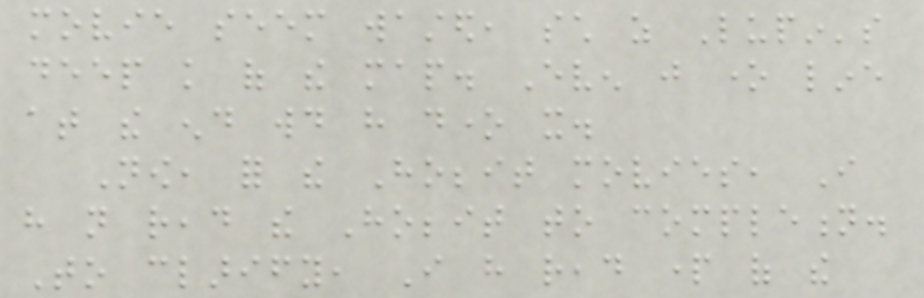movie seem wasted, such as Lupin's
deep knowledge of the map. Even just one line
at the end would have done it.
Now, for the Hobbit movies, I
have not read the Hobbit to completion.
To clarify, I have read part of the
